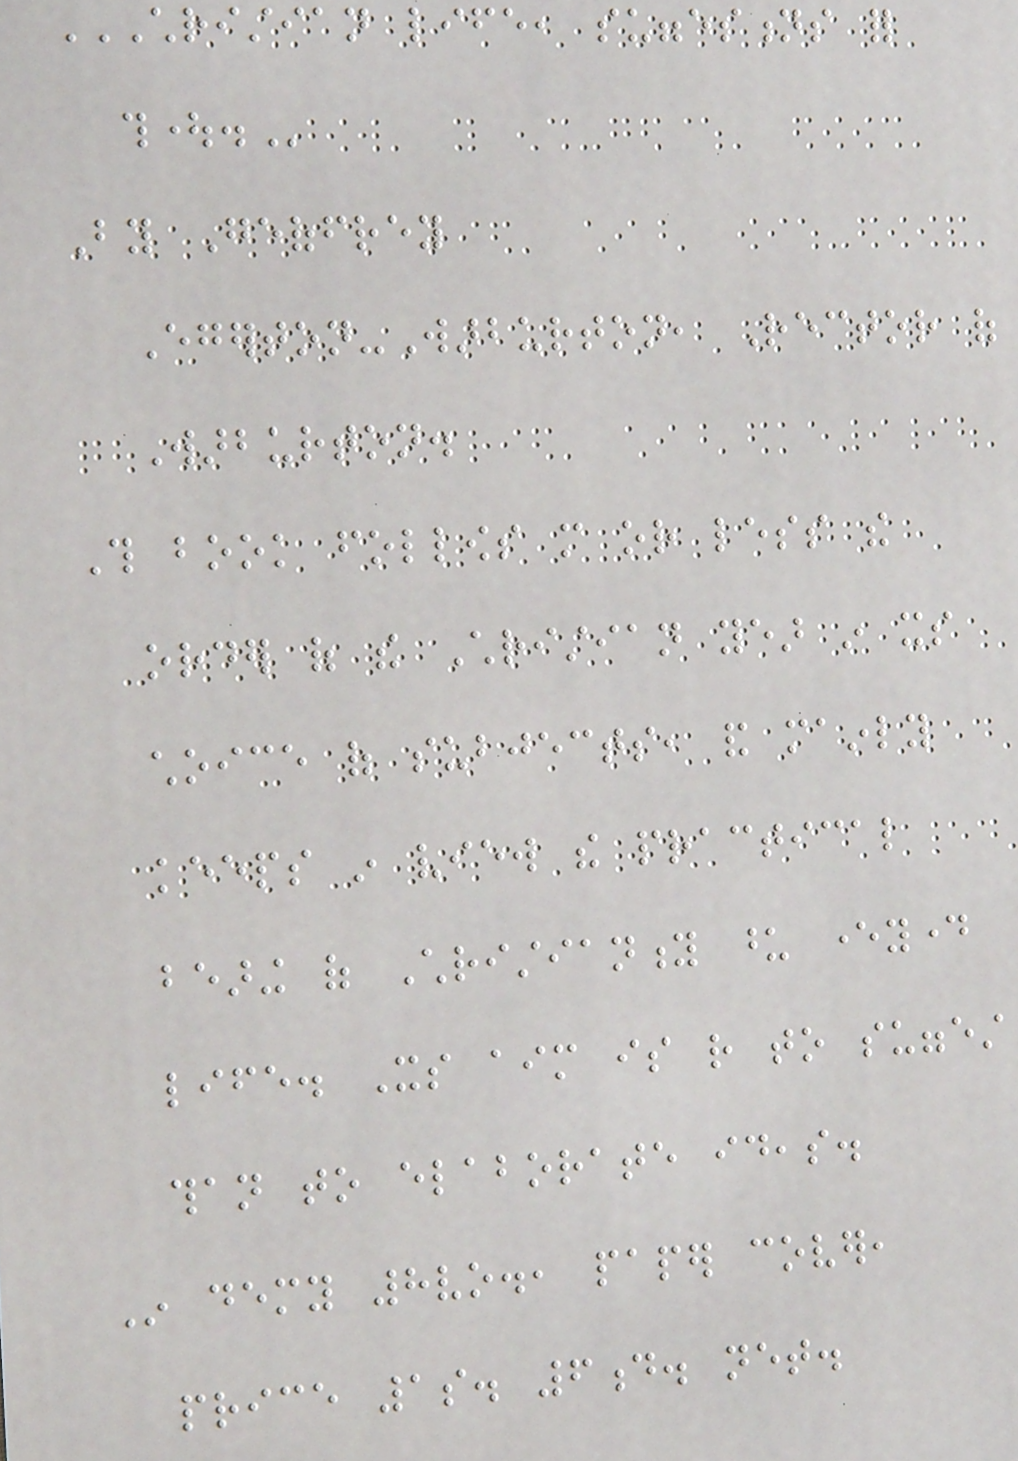CHRISTIAN LIFE, SUGGESTIONS FOR
THOUGHT.
By Geoffrey
Egerton-Warburton, Rector of
Warburton.
This book follows more or less the
order of the Christian year in its
choice of subjects, and mainly
keeps in view the practical
bearing of Christianity upon everyday
life. Its aim is rather to suggest
than to elaborate ideas.
In demy 8vo., paper cover,
price 1s. 6d. net.
